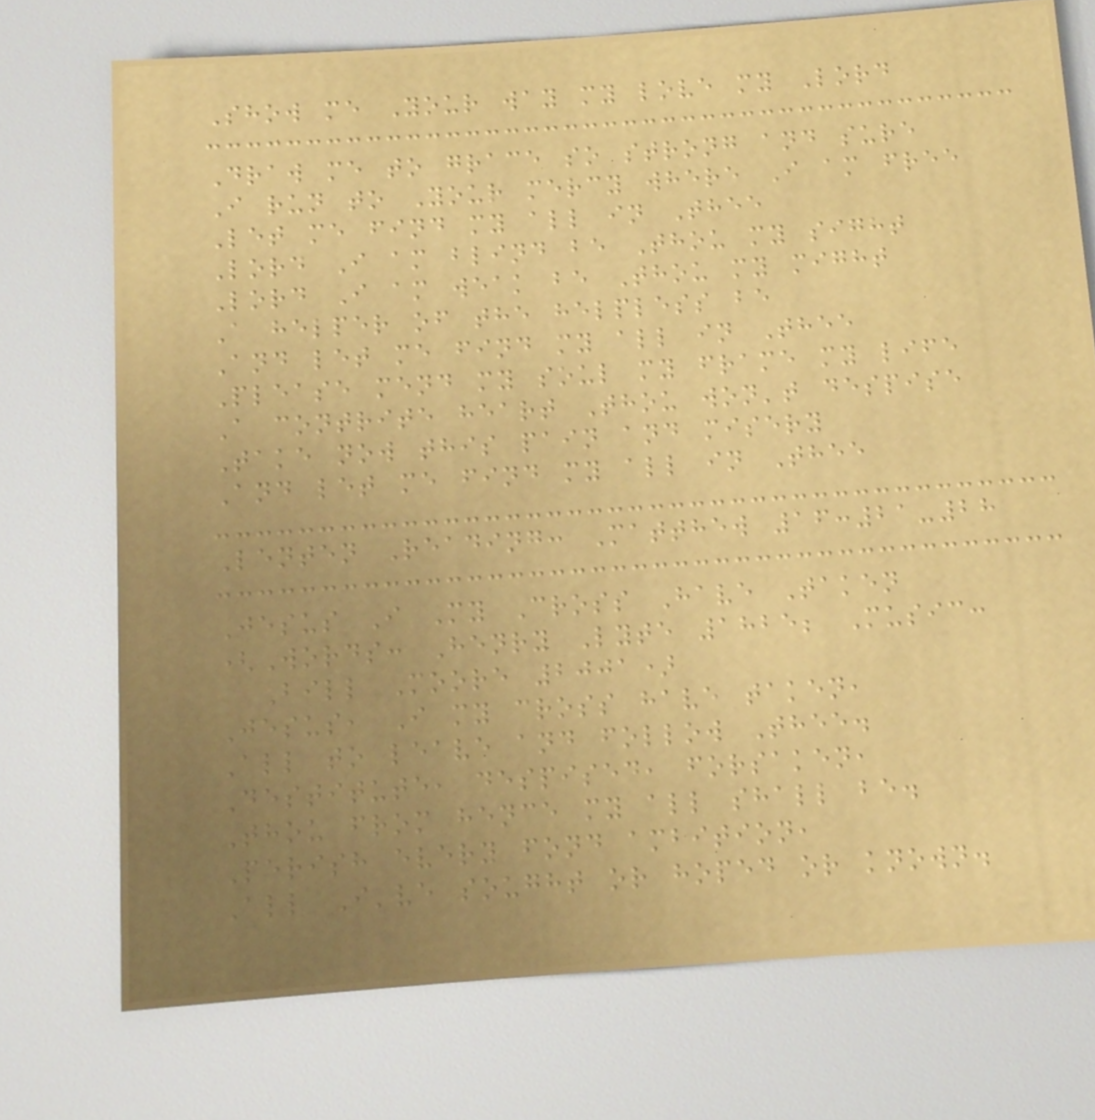Show me Your way my love my Lord
Draw me to grace so strong and sure
I run to Your mercy where I am free
Let me find my all in Thee
Lord I am blind be Thou my sight
Lord I am weak be Thou my might
A helper of the helpless be
And let me find my all in Thee
Please mend my soul my frame my life
A contrite heart Thou won't despise
Take now this pain and misery
And let me find my all in Thee
Lenten Reading: Matthew 16:21-28
Jesus I My Cross Have Taken
(Words: Henry Lyte 1825; Music:
Bill Moore 2001)
Jesus, I my cross have taken,
All to leave and follow Thee.
Destitute, despised, forsaken,
Thou from hence my all shall be.
Perish every fond ambition,
All I've sought or hoped or known.
